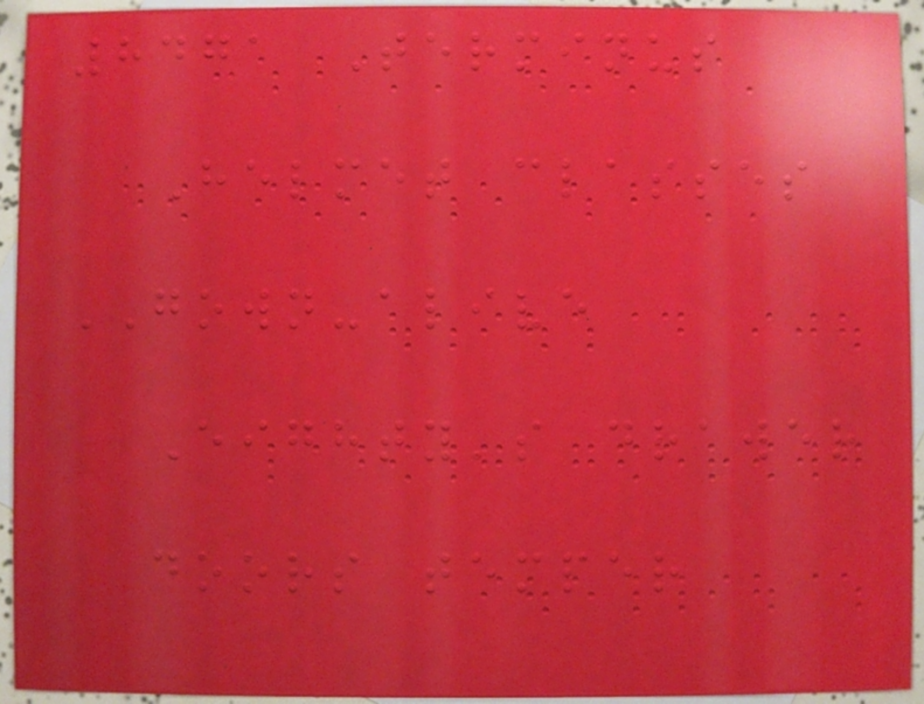8471 Terminus
Helmet classes
GOWN-alive
Eighty's drawer
doors temper
